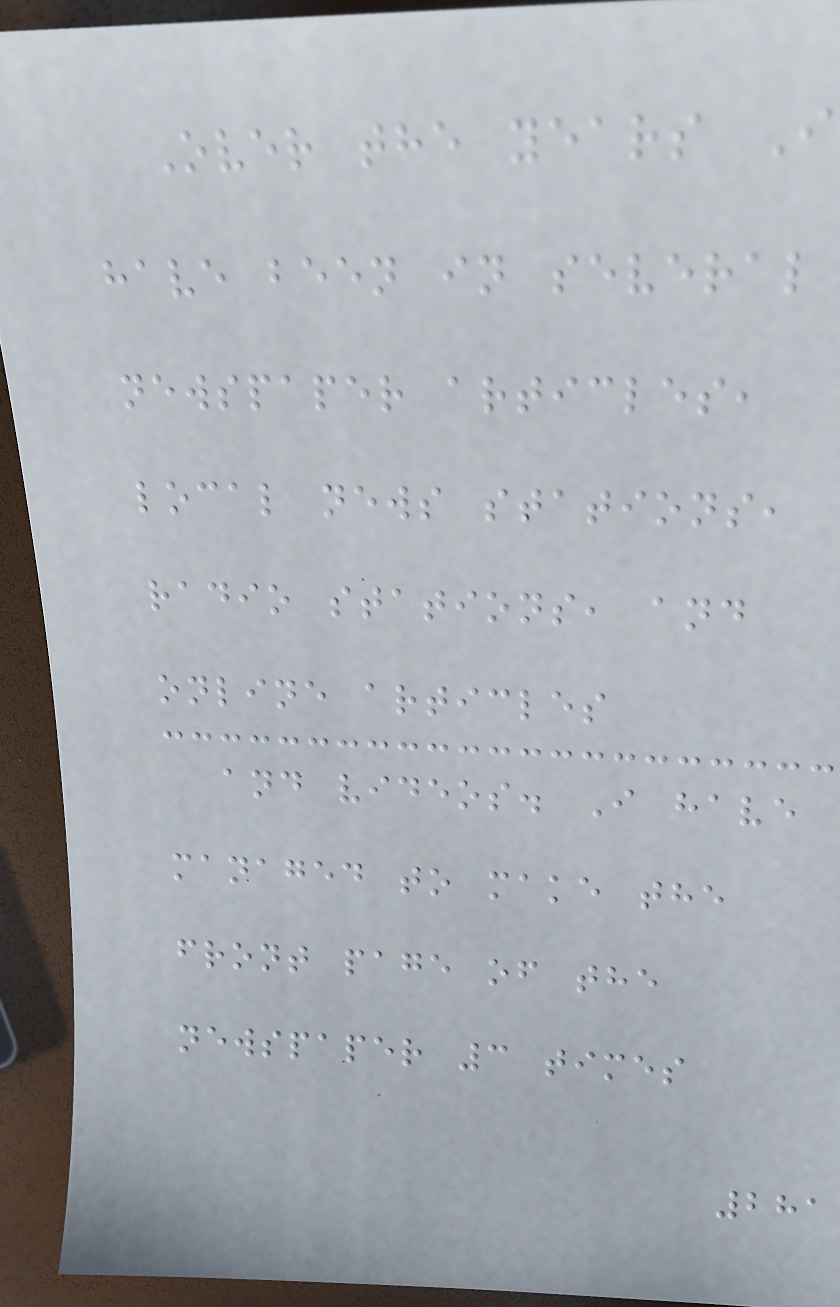Over the years I
have been in several
newspaper articles,
local news stations,
radio stations, and
online articles
and videos. I have
managed to make the
front page of the
newspaper 3 times
281
